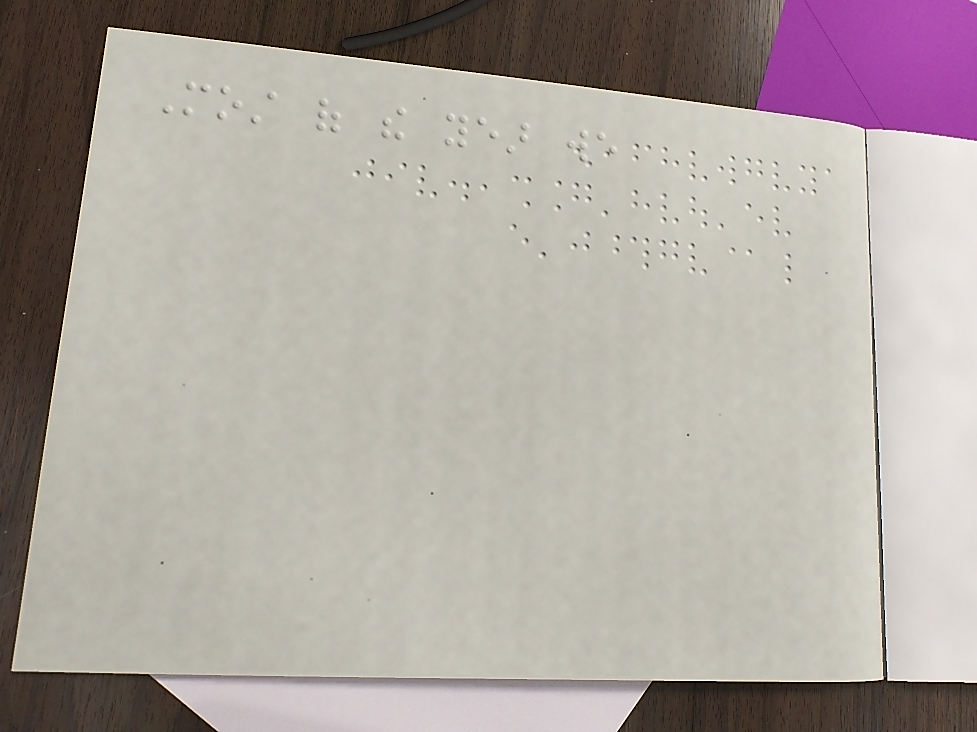Most of the year we
